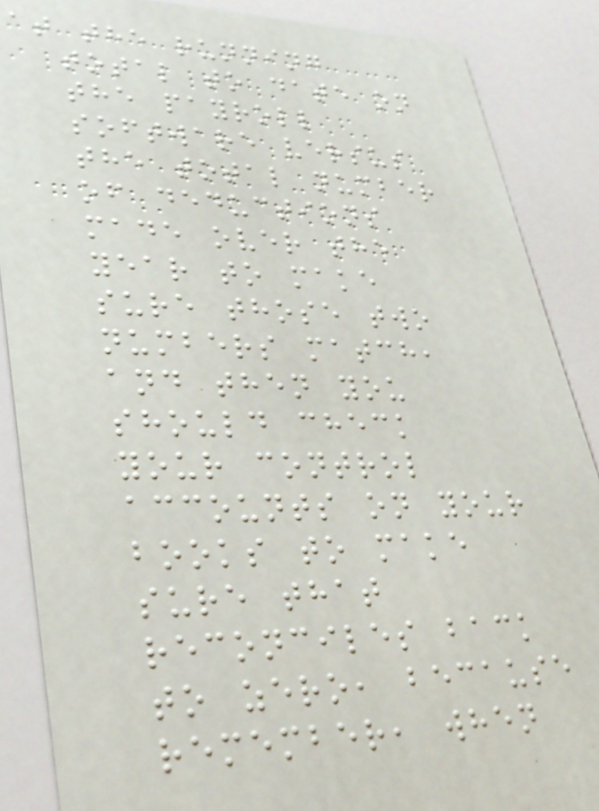at the running
total to date on
the payroll
software versus
the total number
of deductions
made over the
year to make
sure those two
numbers match,
and then you
should check
your control
accounts on your
books to make
sure that
reconciles back
to zero, because
remember, when
